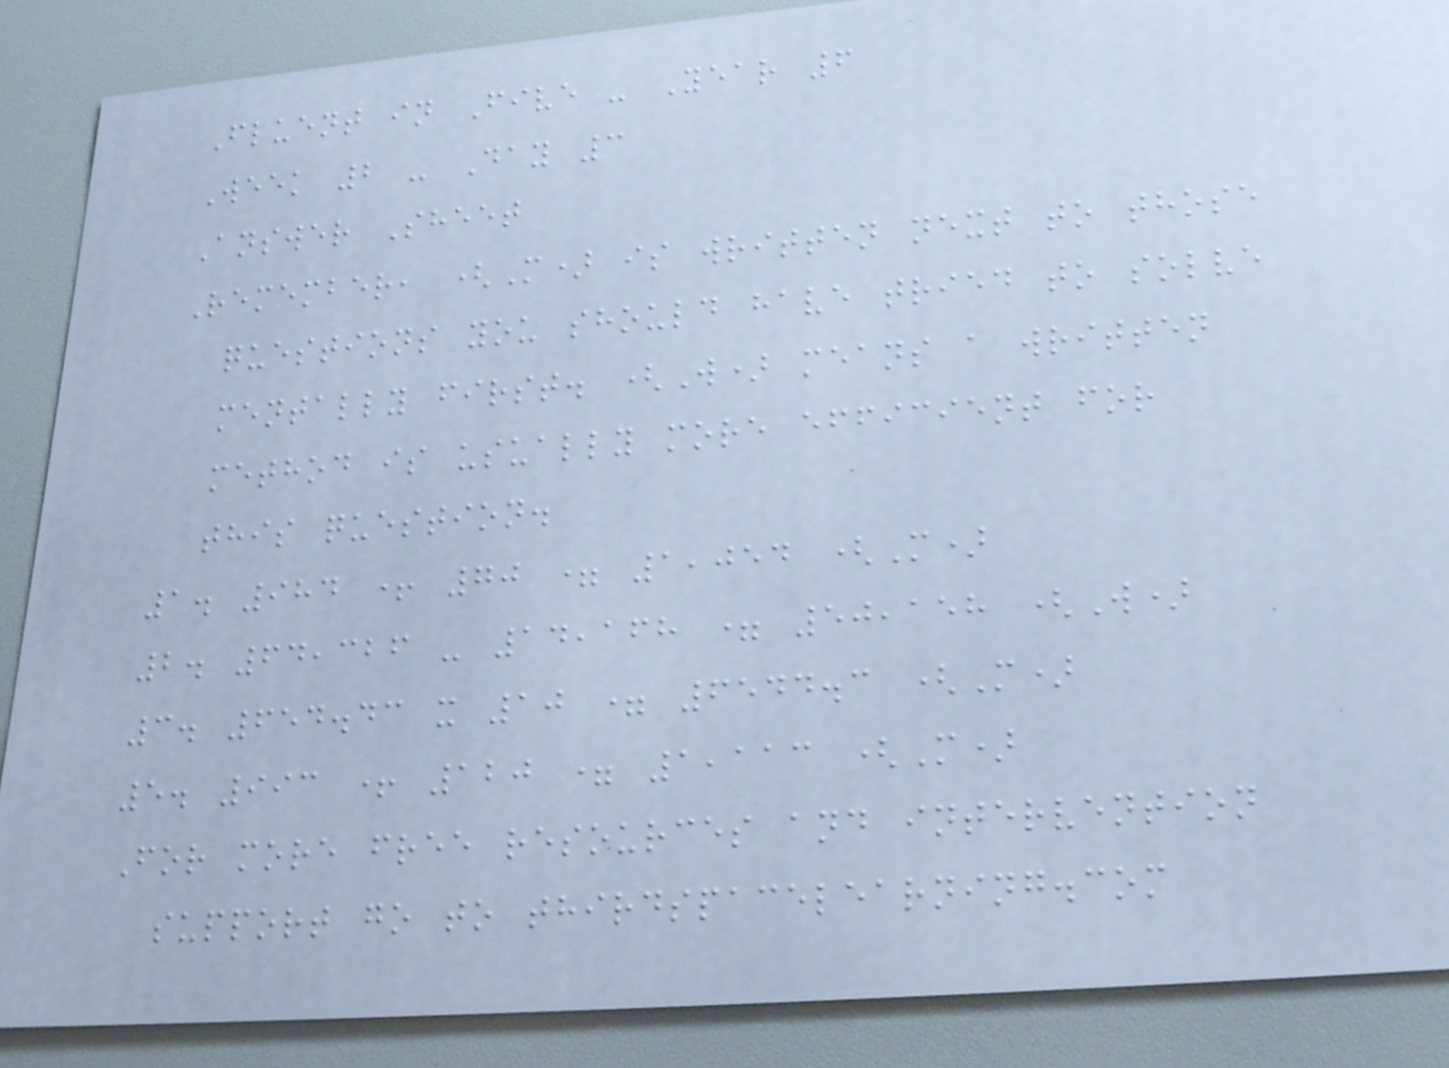Fluent in Five - Year 6
Week 2 - Day 3
Answer Sheet
Remember, (M) is written next to those
questions you should have tried to solve
mentally first. (W) means a written
method is usually more efficient for
this question.
1. 984 + 70 = 1,054 (M)
2. 64,326 - 14,168 = 50,158 (W)
3. 654.43 x 10 = 6544.3 (M)
5. 993 + 120 = 1,113 (M)
For more free resources and intervention
support go to thirdspacelearning.com
